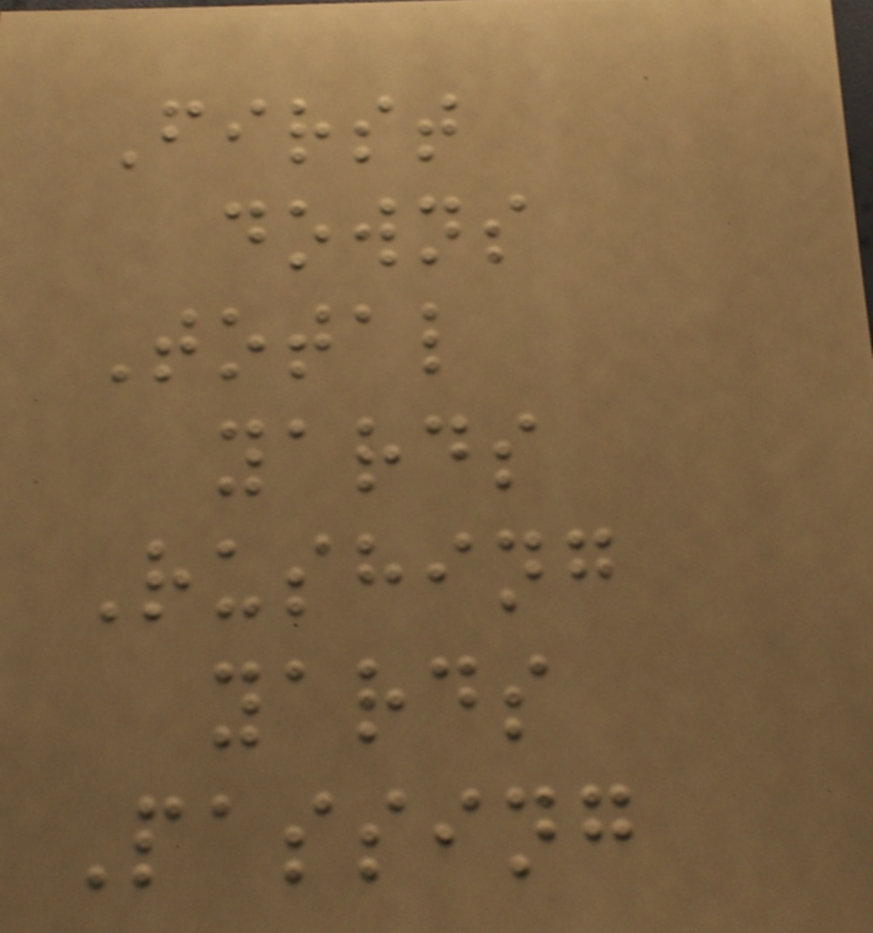First
downs
Total
yards
Rushing
yards
Passing
